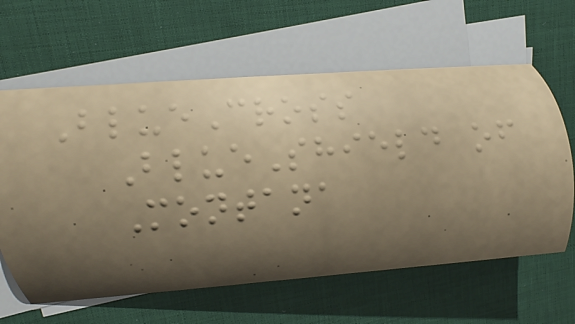BlueCross
BlueShield of
Montana
